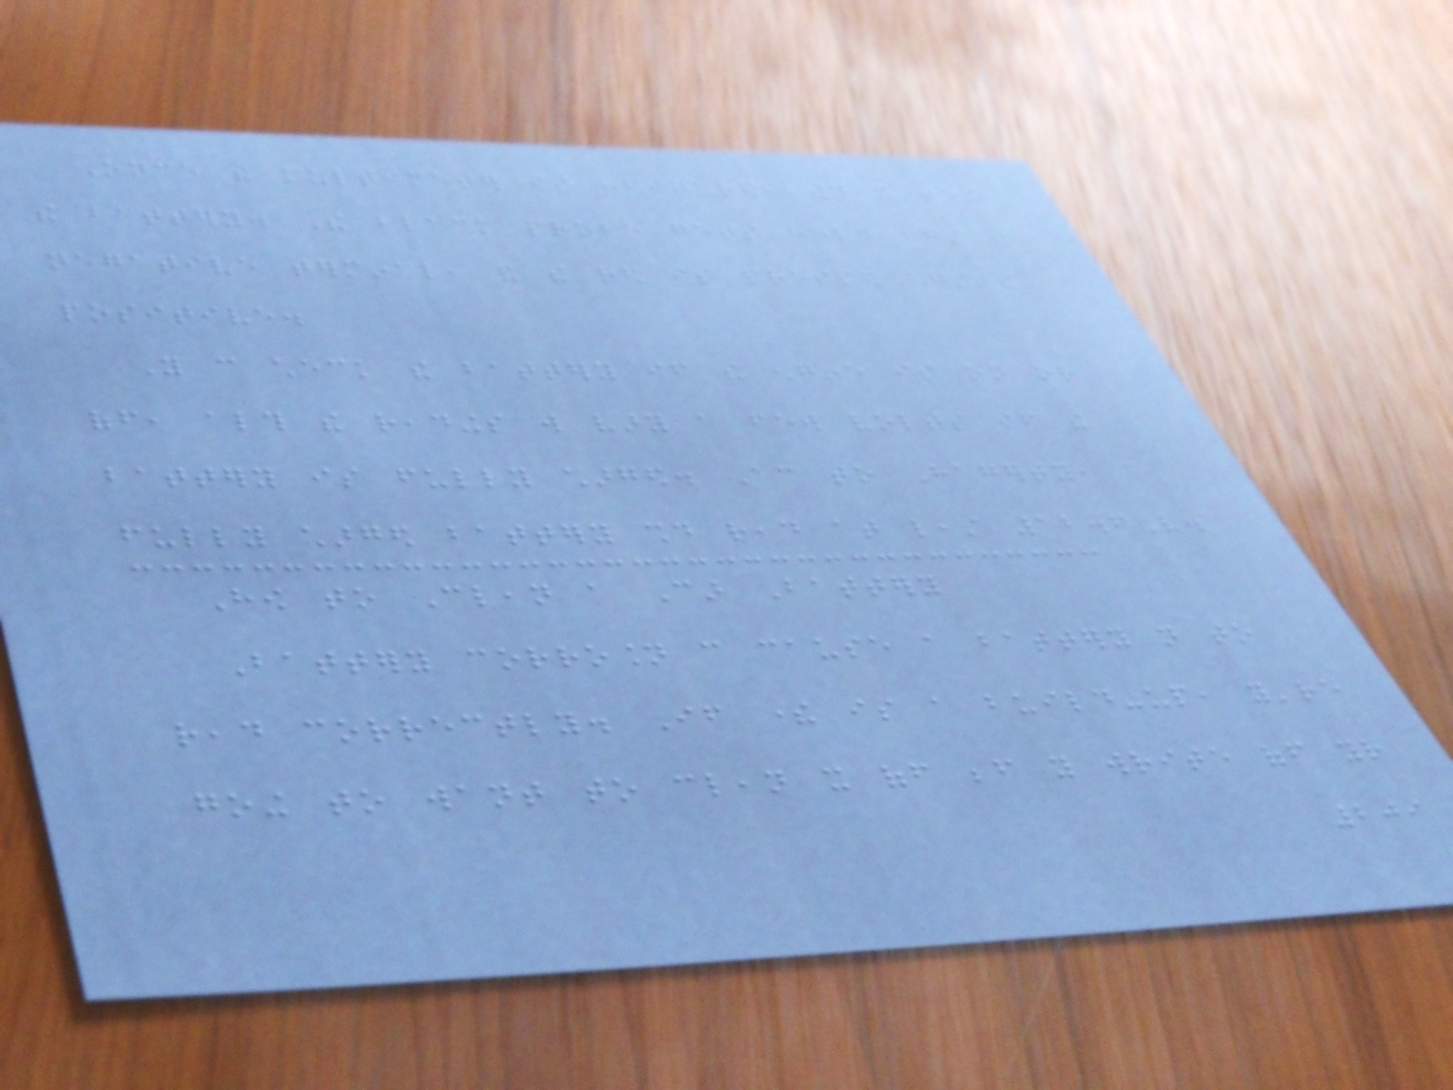Once the multimeter is configured, then you test
the battery. The black probe gets held against the
negative terminal, and the red is pressed against the
positive.
You can check the battery if the engine is on or
off, although the readings will vary a few volts if the
battery is fully charged. According to Hagerty, a
fully charged battery should read at least 12.6V.
How to Clean a Car Battery
Battery corrosion can cause a battery not to
read correctly. If there is a build-up, you're
going to want to clean it off before you write off your
209
